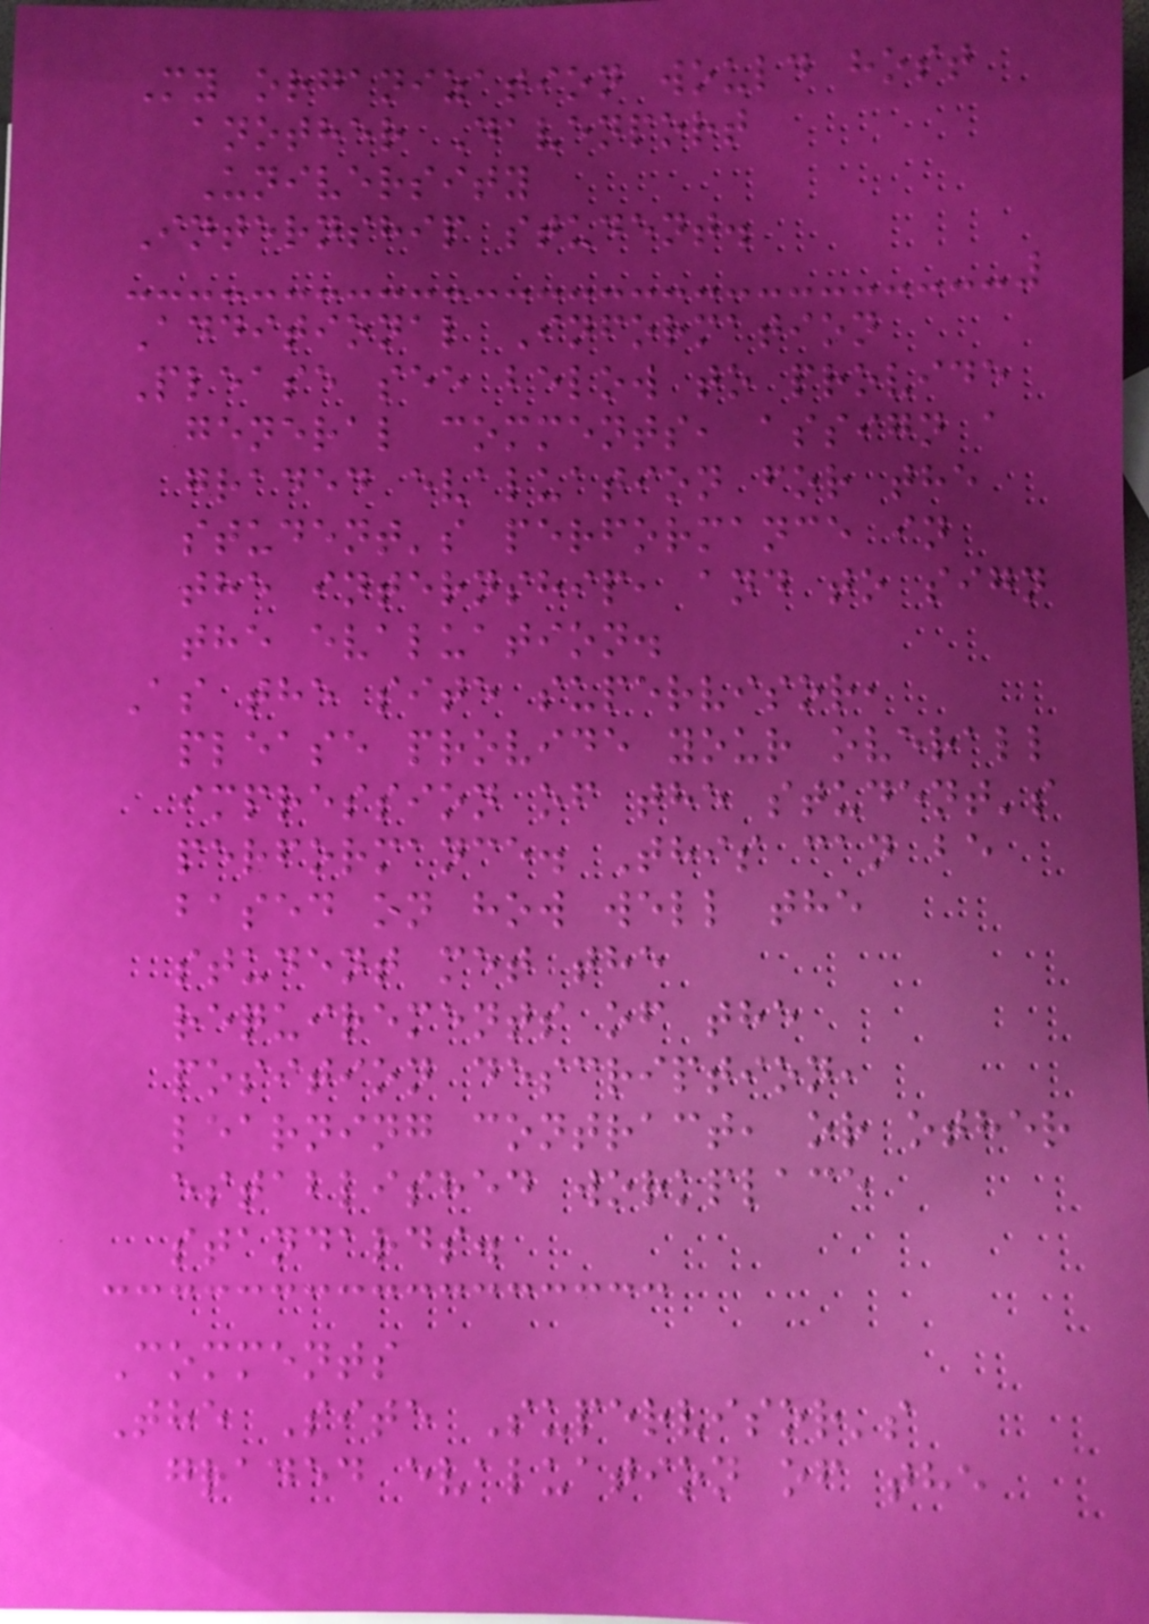My organization would host
another Davenport
University
Internship student.
Additional Information
Please see below to provide
general comments, assign a
graded evaluation for the
student's performance in
the internship, and to sign
the evaluation.
As the site supervisor,
please provide your overall
impression of the student's
performance. This can be
based on how well the
student met the
requirements of the
position description,
learning contract, or other
established workplace
standards.
Comments
The Site Supervisor's
graded evaluation of the
